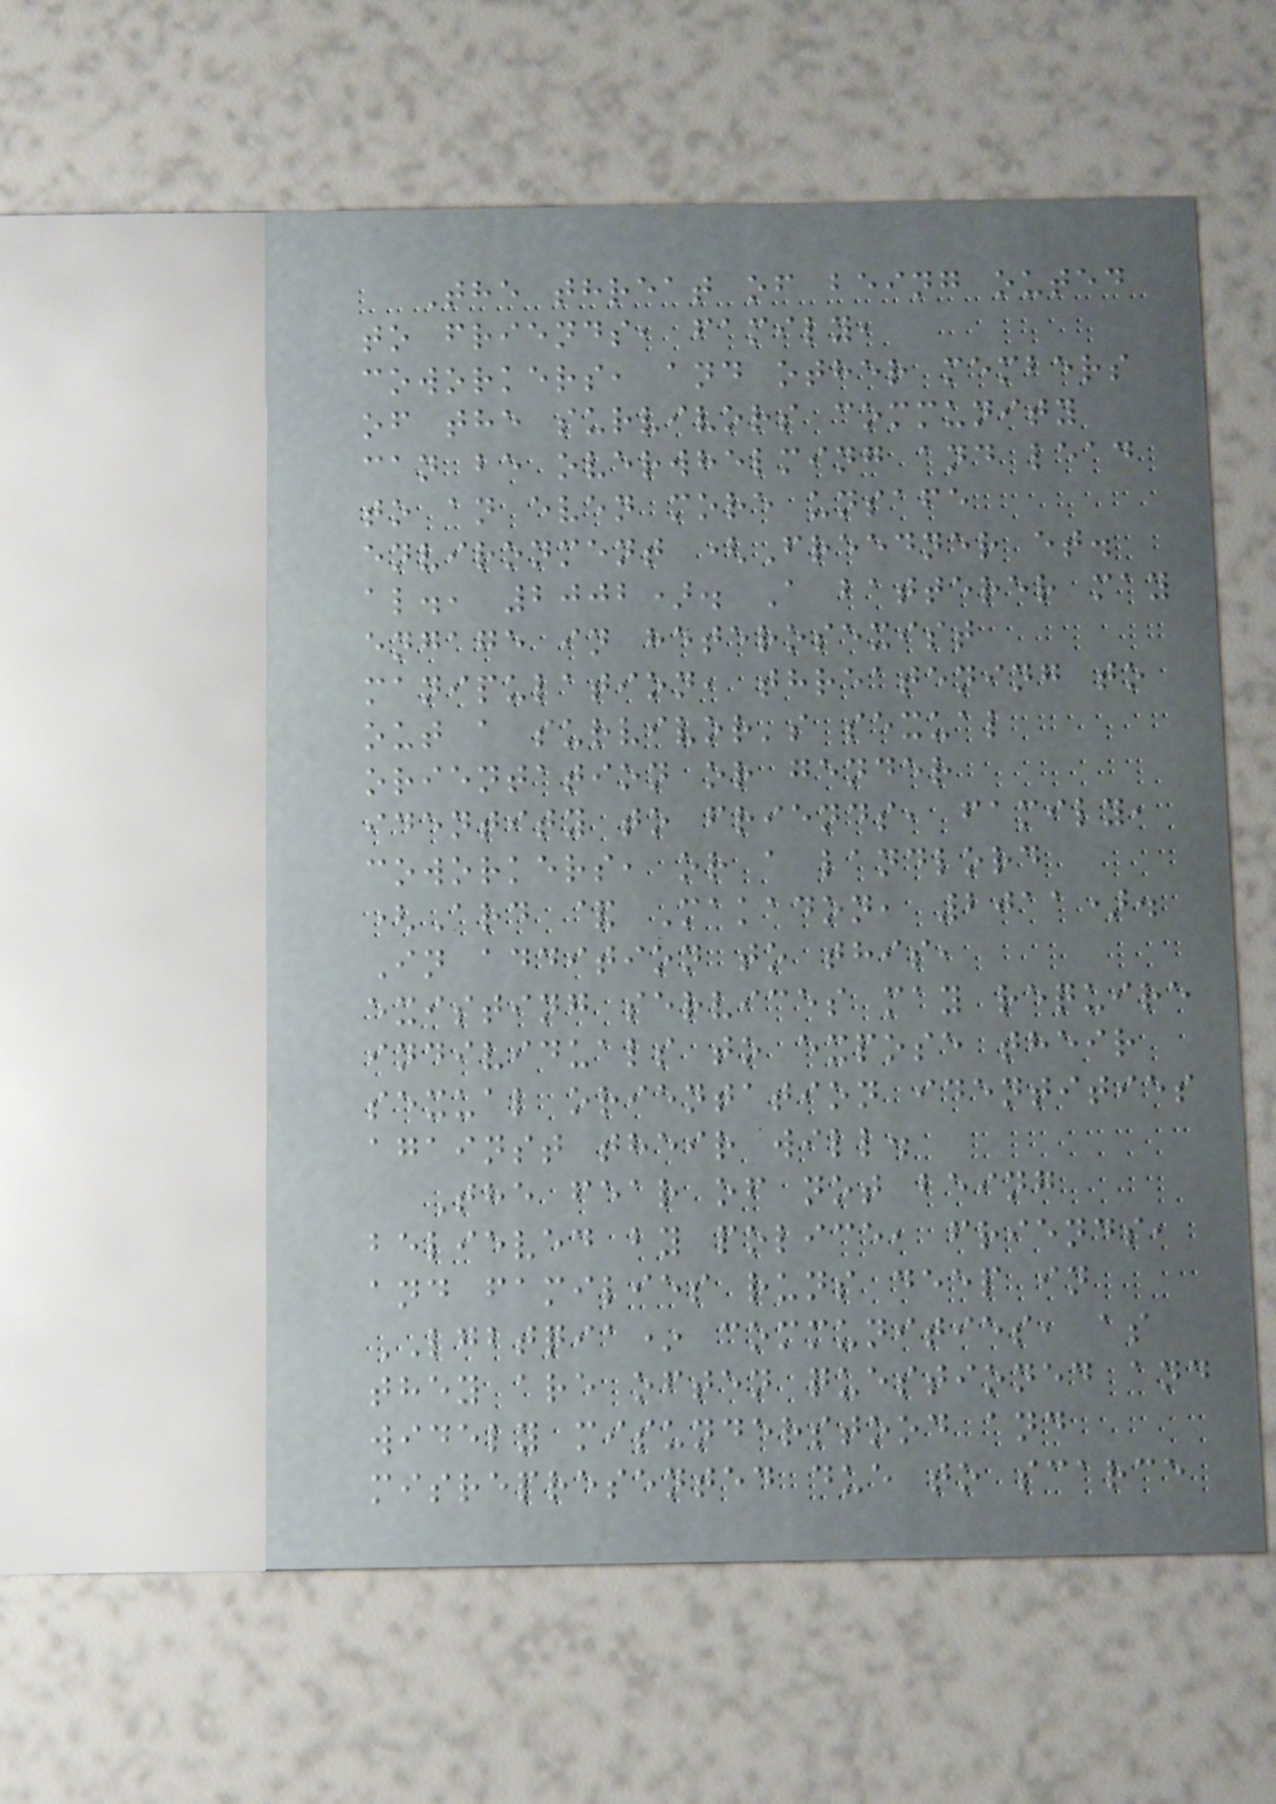The threat of being outed
to friends, family,
coworkers, and other members
of the survivors community
can be overwhelming and lead
to an even more unsafe
environment (Freedner et.
al., 2002). A batterer may
engage in heterosexist
manipulation, threatening to
out a survivor's sexual
orientation or gender
identity to friends, family,
coworkers, or a landlord
(Ard & Makadon, 2011).
In addition to this,
existing services may require
individuals to expose their
sexual orientation identities
against their will.
The fear of not being
believed by police, friends,
and families runs deep in
LGBTQIA* communities, as
they are often questioned and
widely misunderstood and
misrepresented due to scarce
